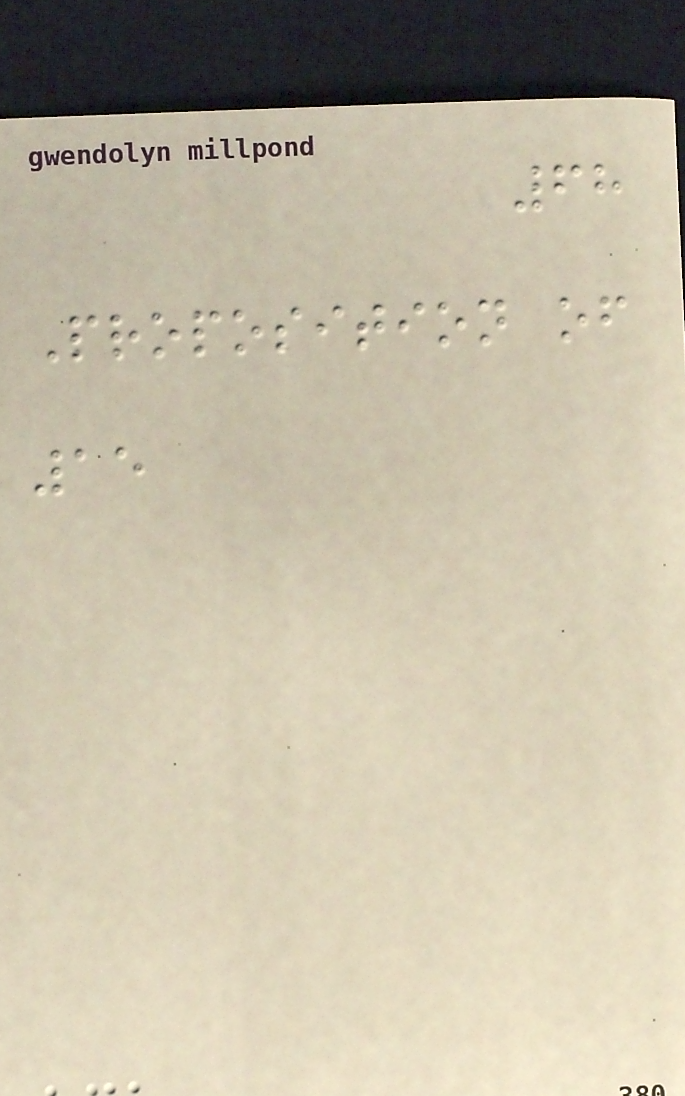68
Proposition of
15
